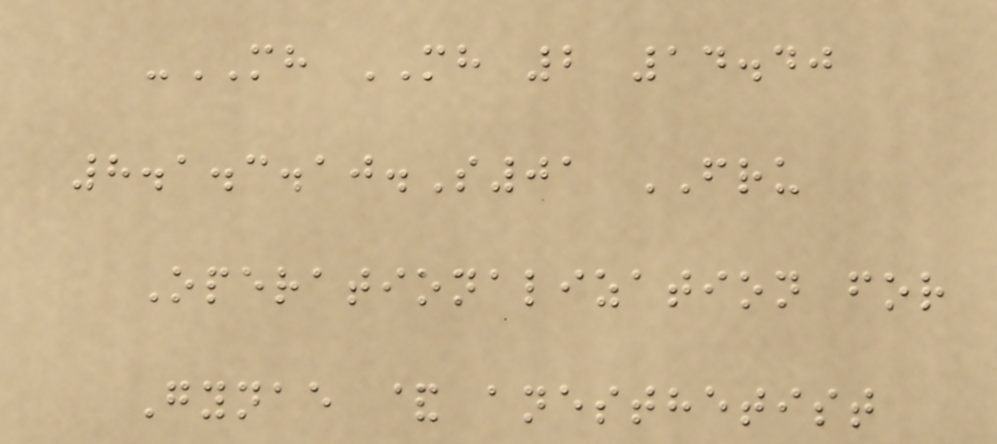-MH MH 2 14.40
8.1.3.10.S01 FRU
Operationalization for
Gynae & anesthetist
